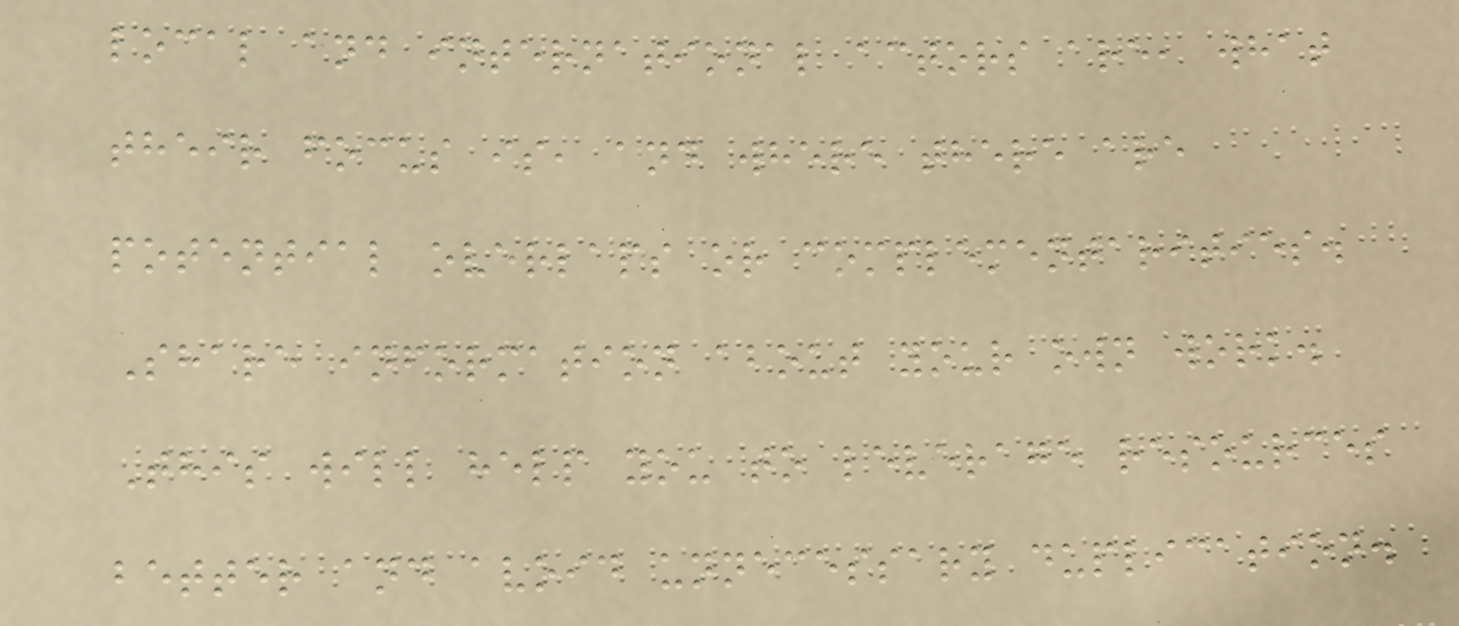local and international actors are, what
their focus is, and where there are
potential overlaps or complementarities.
Share information about your own work.
This will help you to leverage resources
better and avoid unnecessary duplication.
